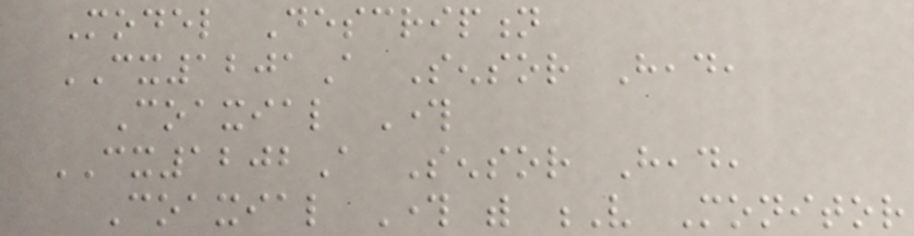Model Description
CX1201A Sensor Head,
Coaxial Through
CX1202A Sensor Head,
Coaxial Through with V Monitor
